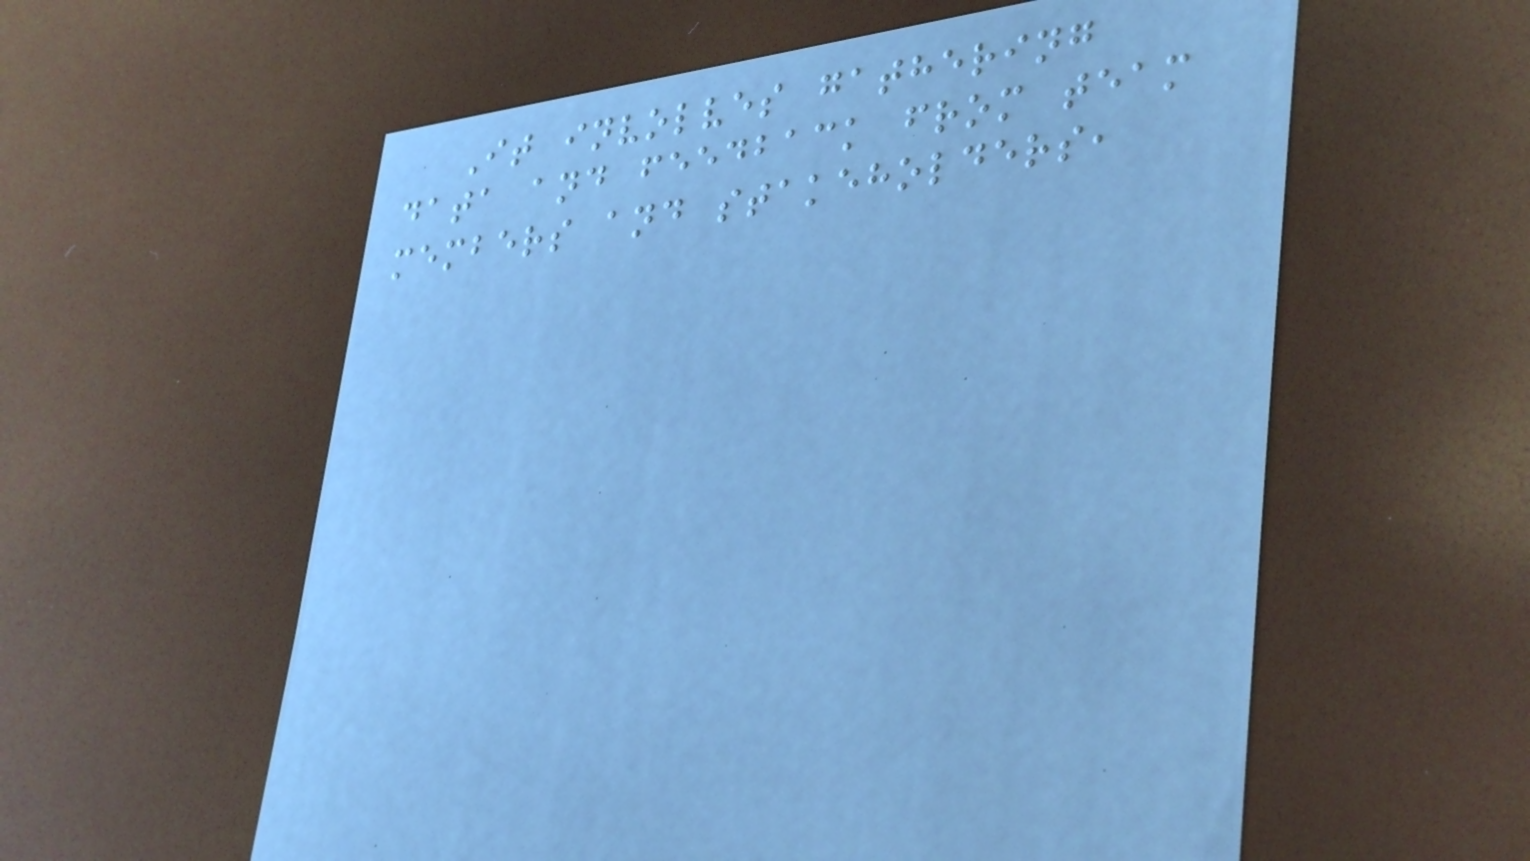It involves gathering
data and feedback from team
members and stakeholders,
